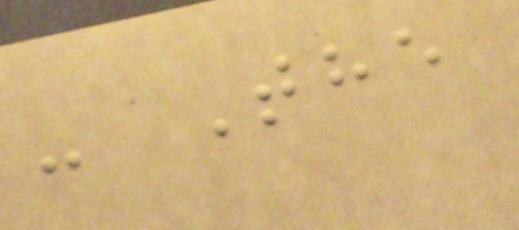- The
